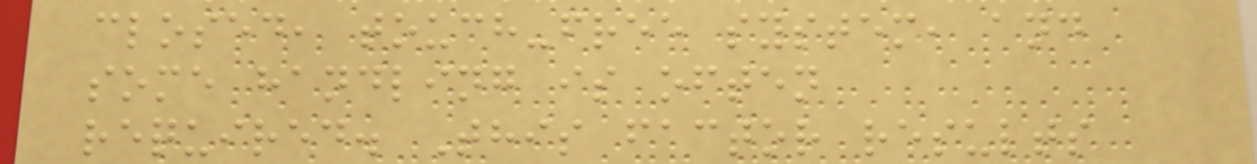closed, touch-free system, and
some handling is often
required. This factor results
